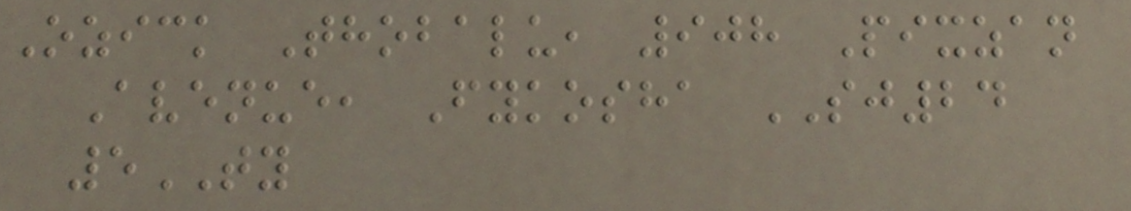Ozick Thobalu, 908 Pixzan
Avenue, Fykosha SJ24
5TY
